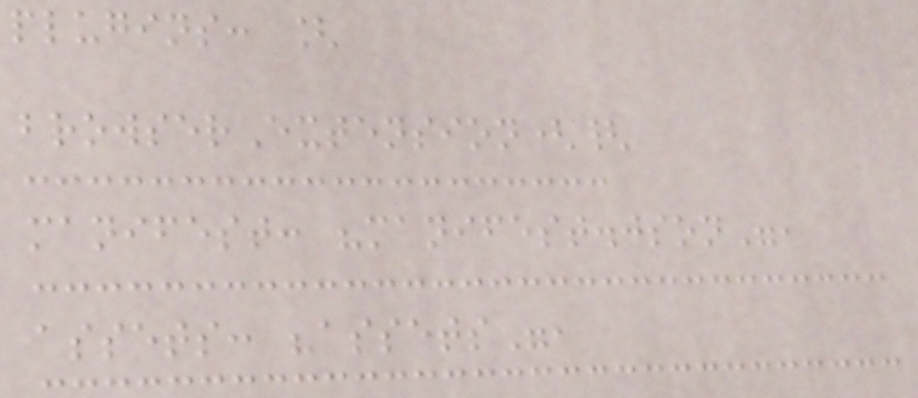plugins: [
browserExtension({
manifest: "manifest.json",
assets: "assets",
